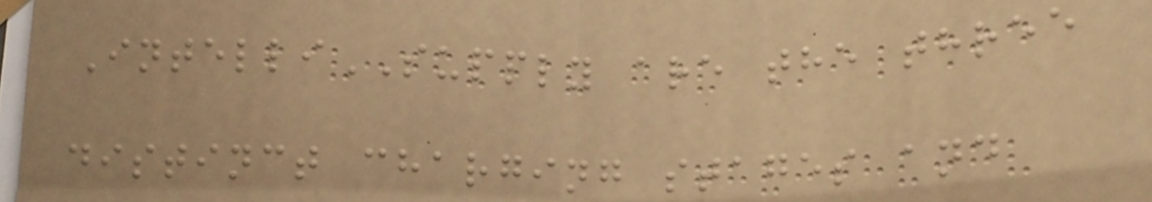IntelliSUPPLY are the three
distinct charging stages and
